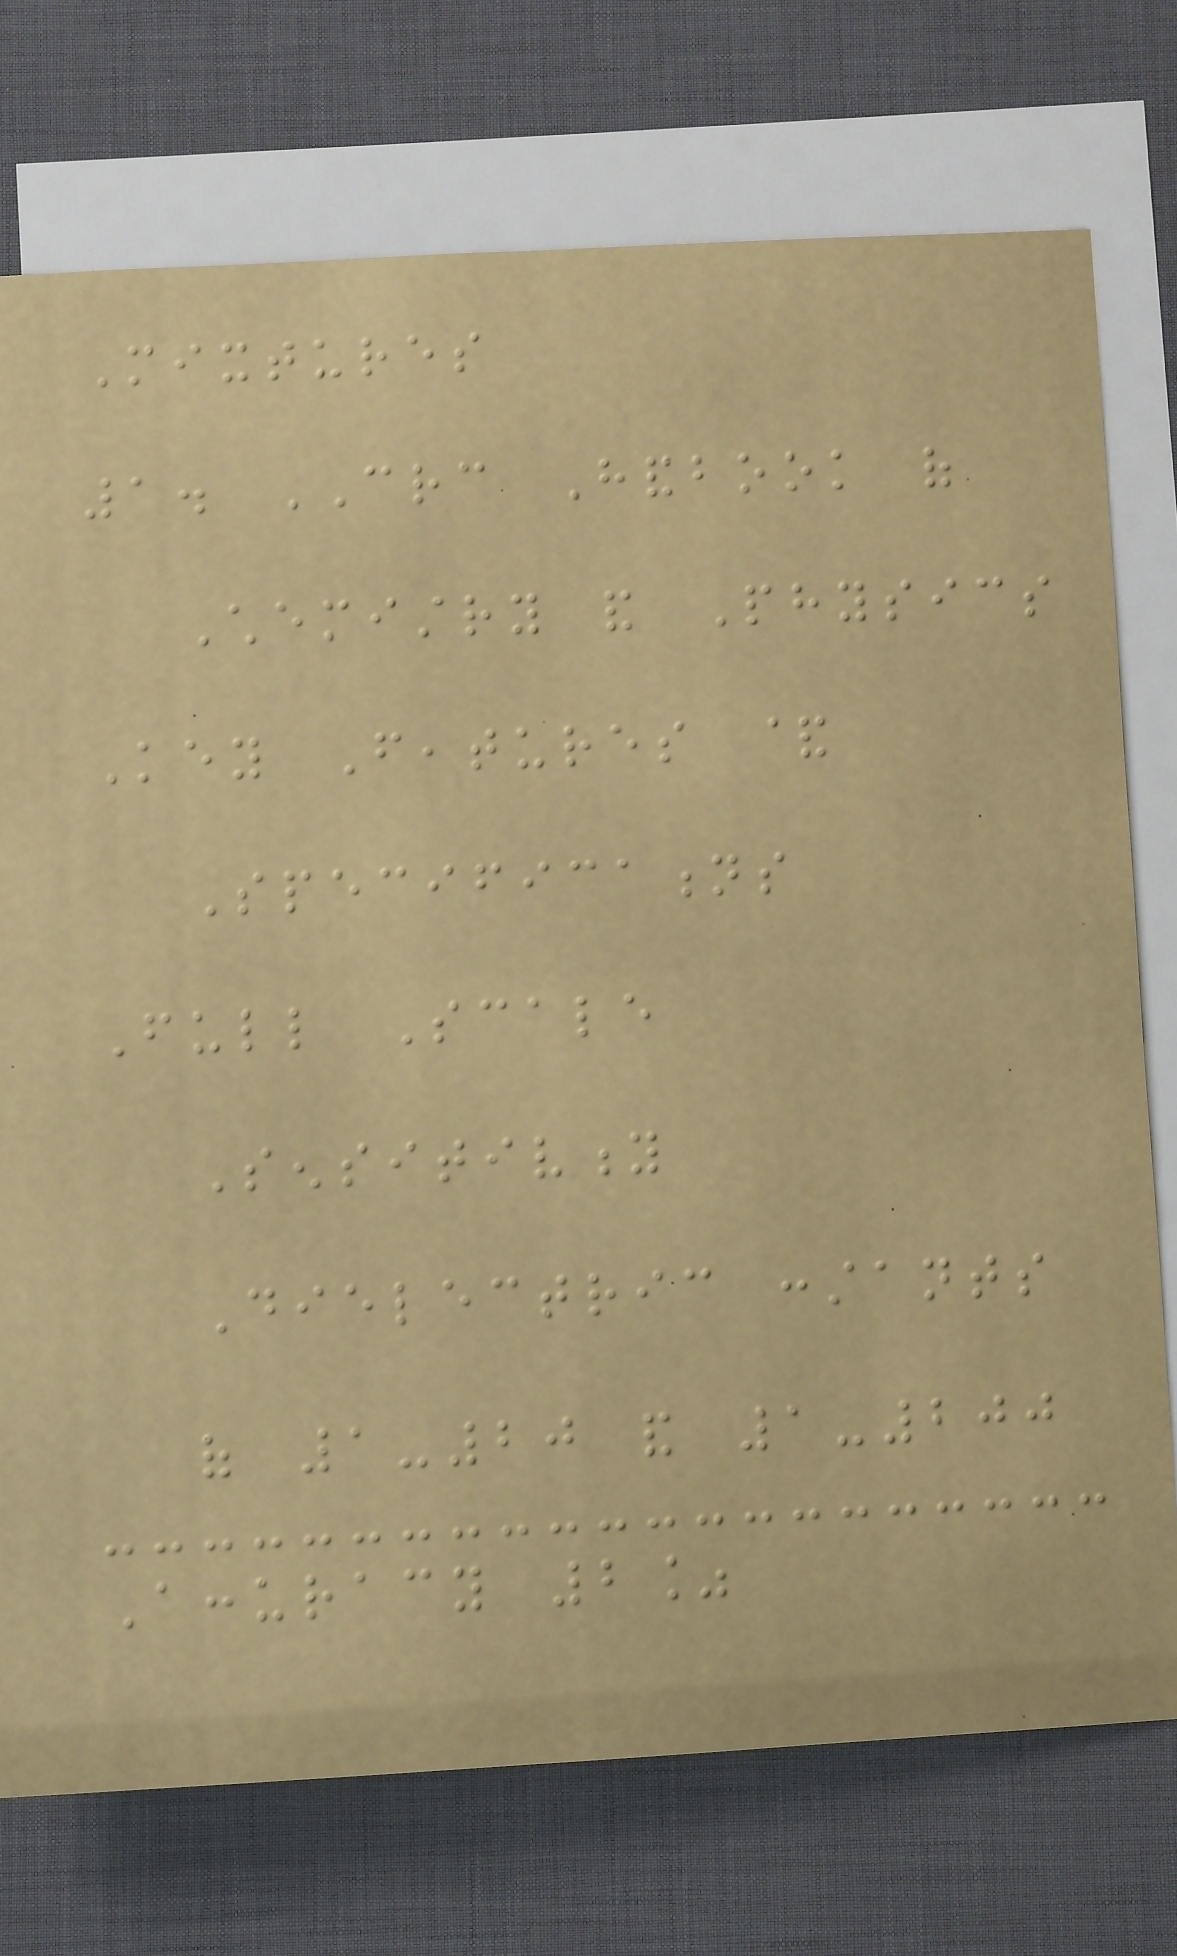Mixtures
1. CRC Handbook of
Chemistry and Physics
Key Features &
Specifications
Full Scale
Sensitivity
Dielectric constants
of 1-20 and 1-200
Accuracy 2%
